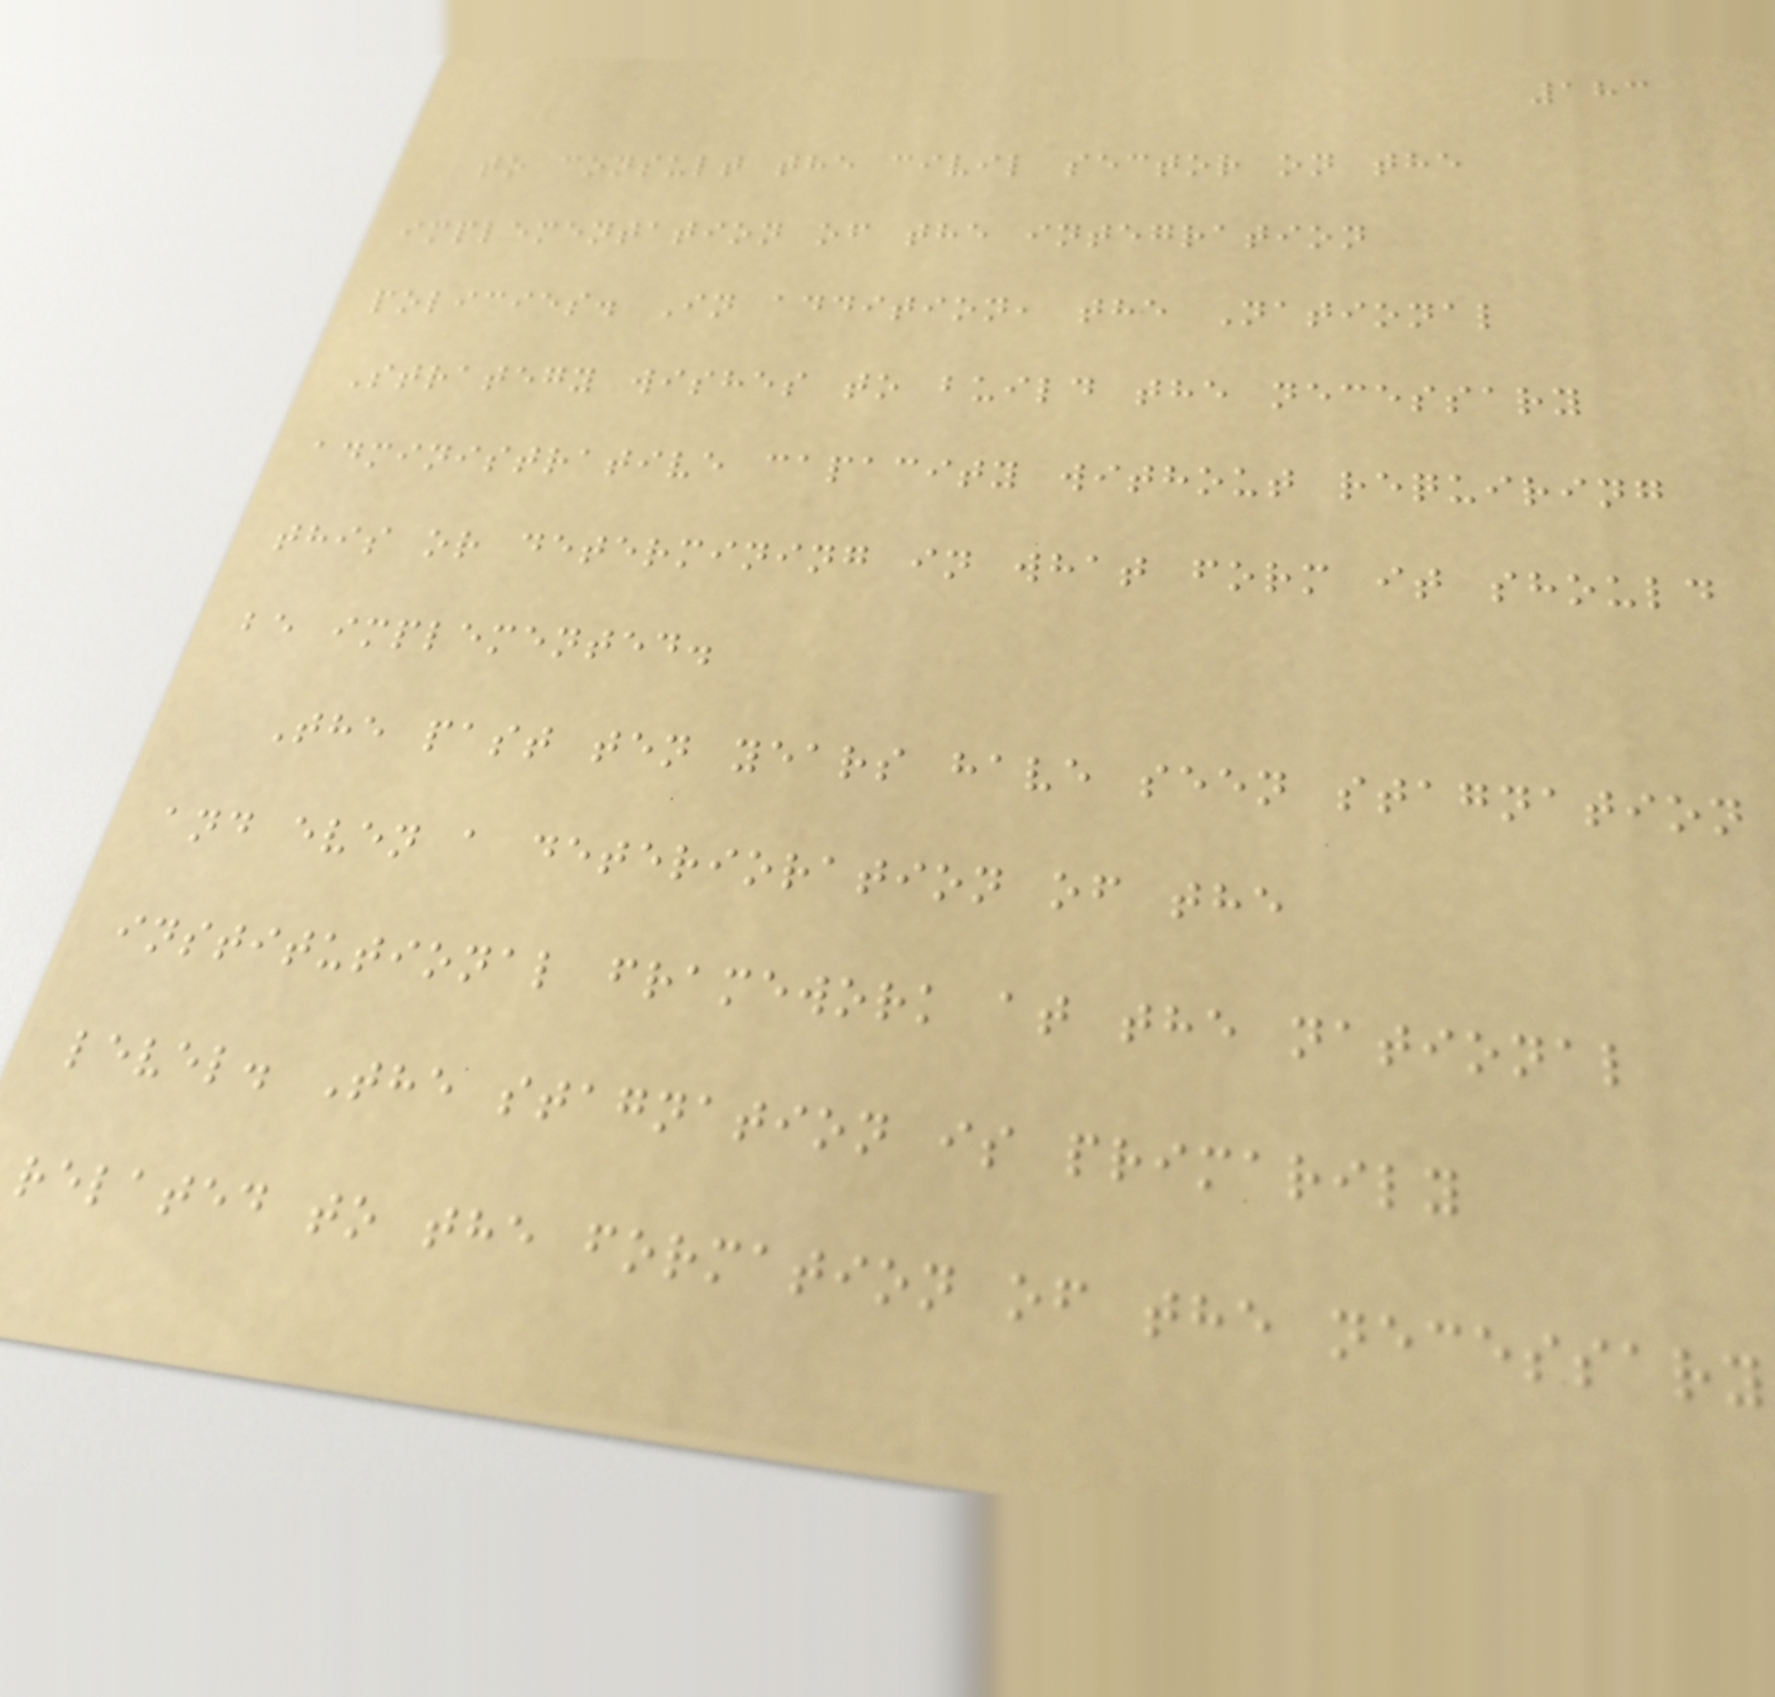183
to consult the civil sector on the
implementation of the integration
policies. In addition, the National
Strategy wishes to build the necessary
administrative capacity without requiring
this or determining in what form it should
be implemented.
The past ten years have seen stagnation
and even a deterioration of the
institutional framework at the national
level. The stagnation is primarily
related to the formation of the necessary
